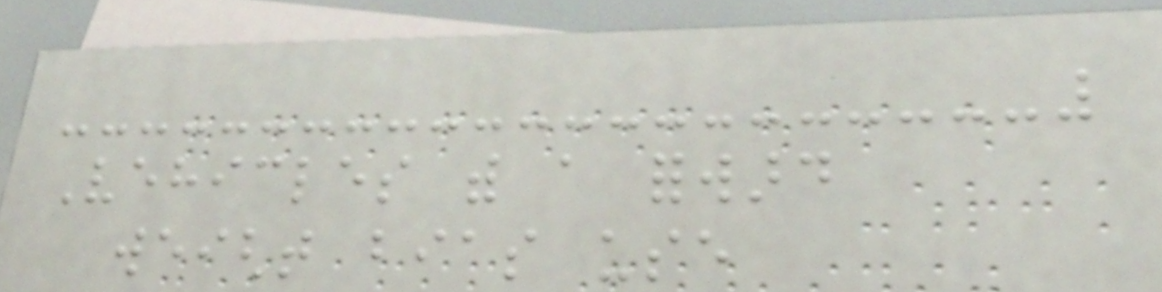Vehicles with a forward
weight bias use
